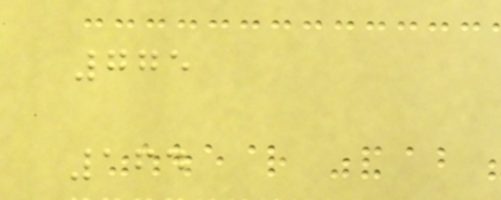775
164
